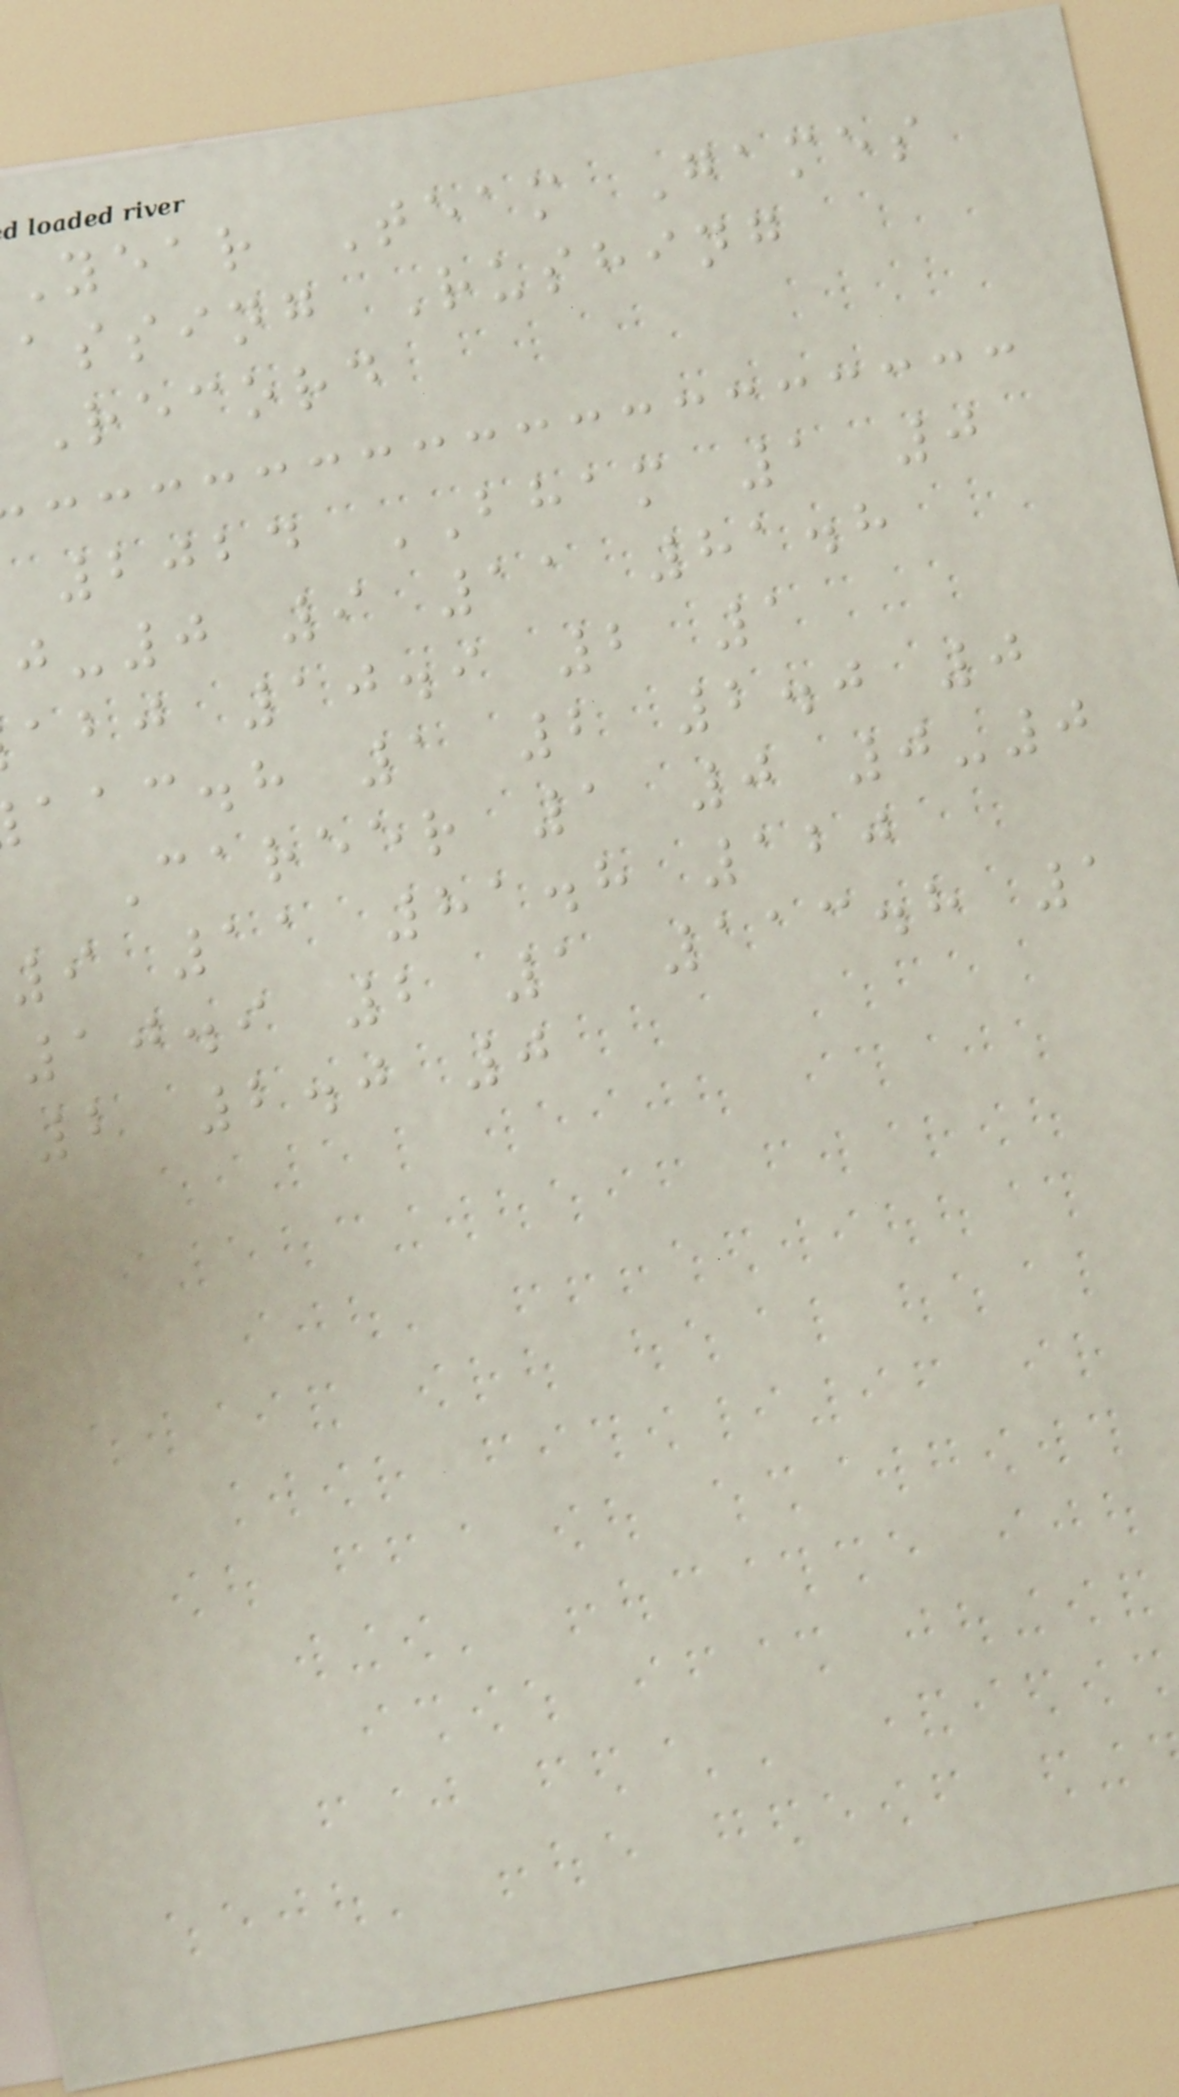Year Team Games
assing Rushing
Record
2024 BHAM 1 0
-0 9 11 81.8
abj 10.9 2 1
aac.h 1 2 2.0 0
Career 1 0 0-0
9 11 81.8 120
10.9 2 1 113.8 1
2 2.0 0
